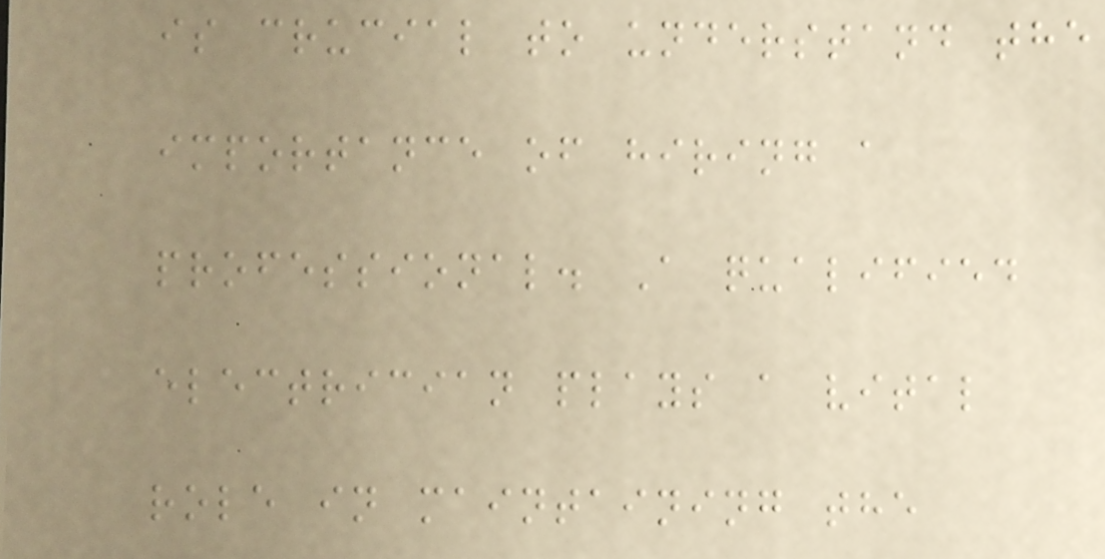is crucial to understand the
importance of hiring a
professional. A qualified
electrician plays a vital
role in maintaining the
